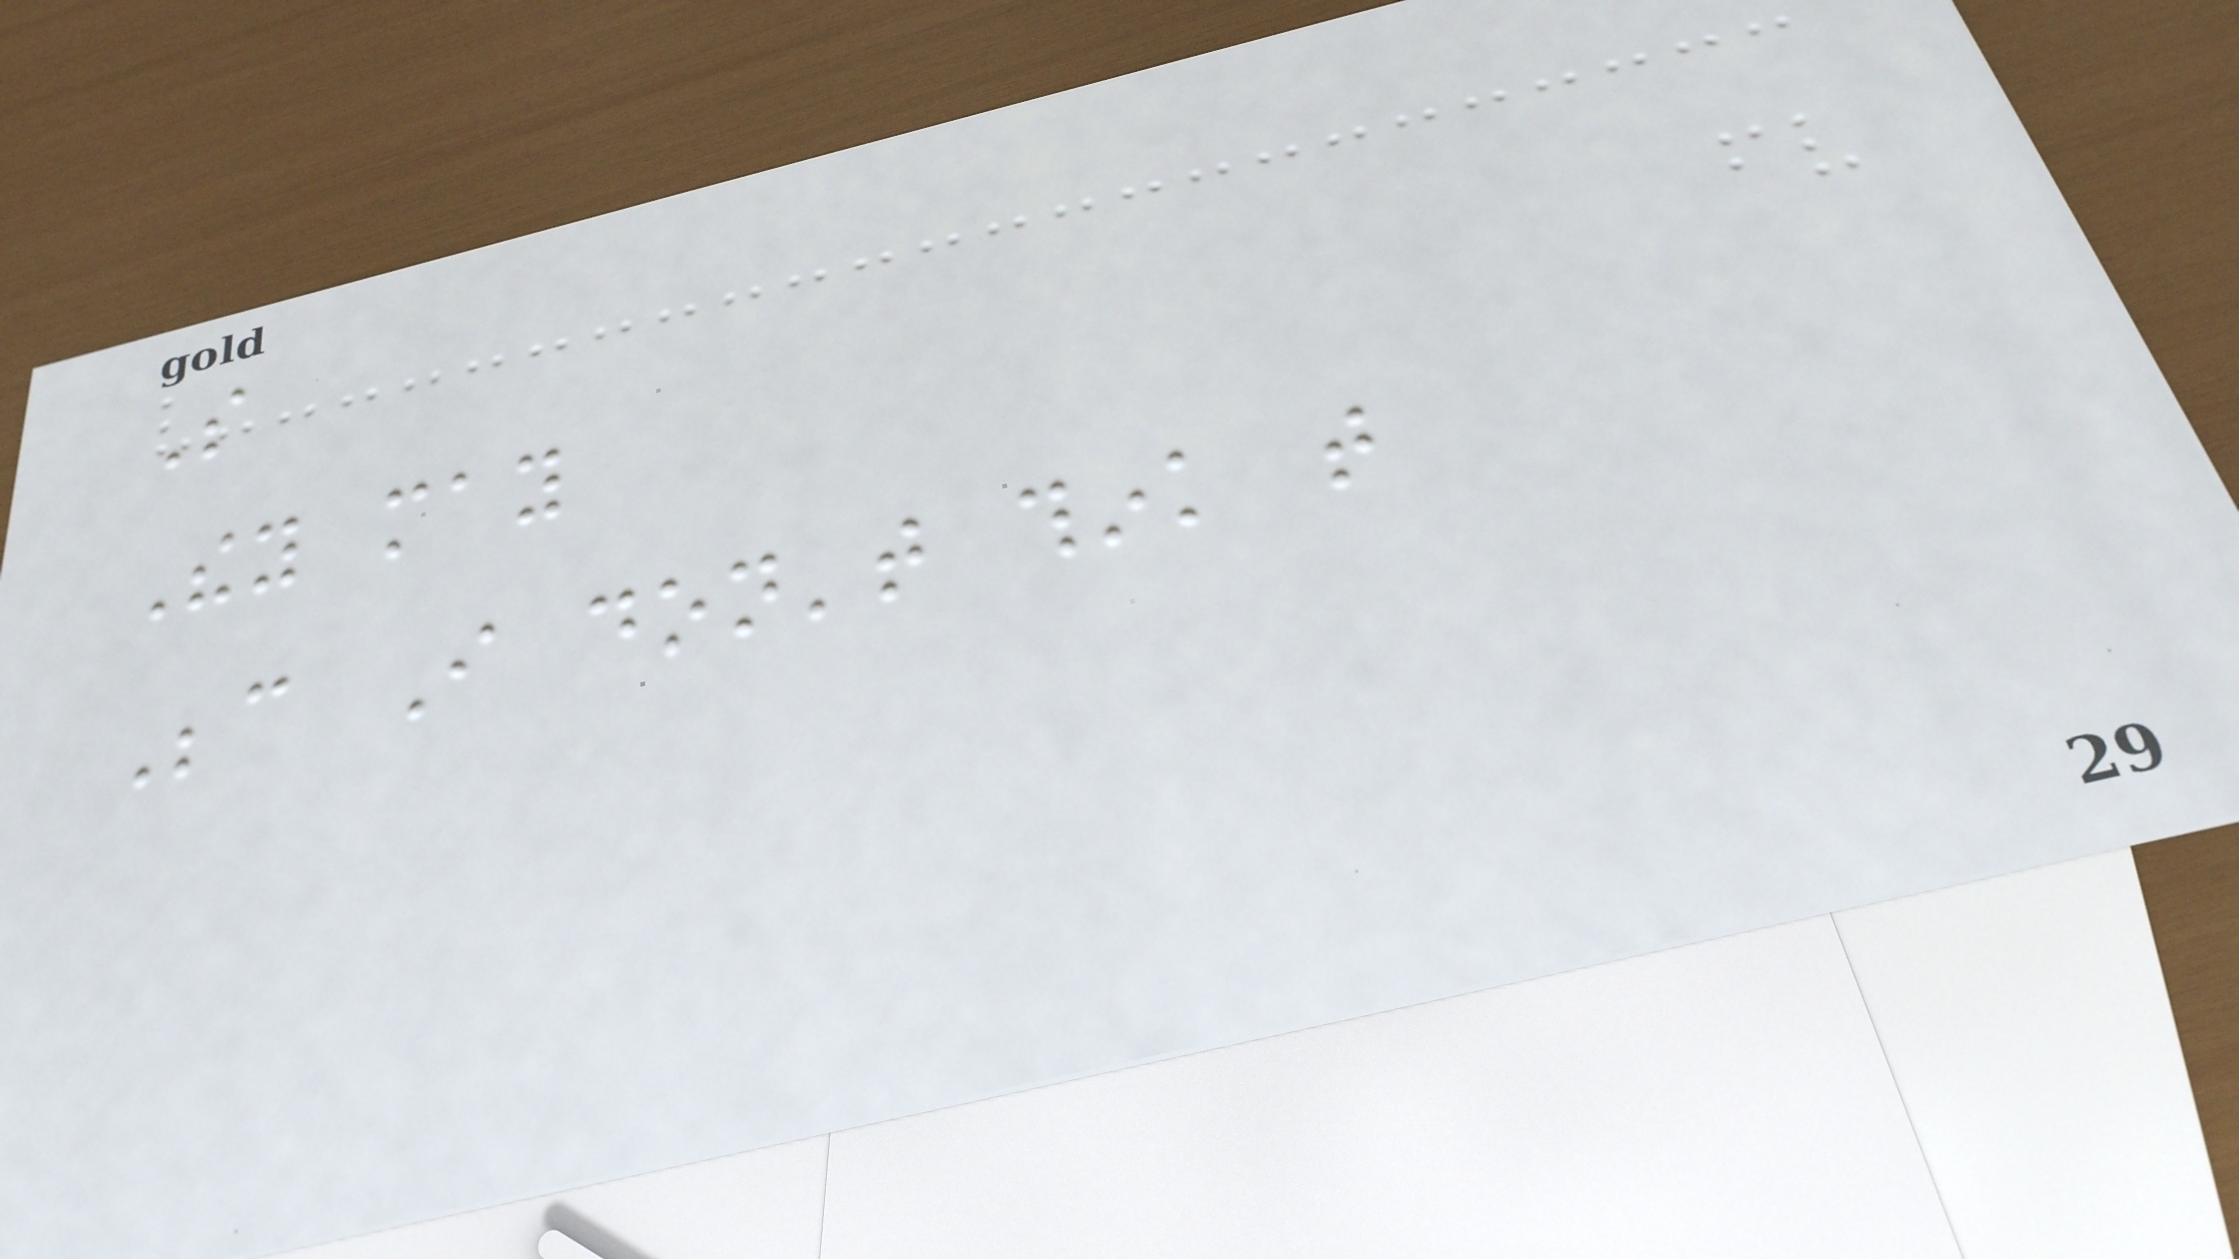So
They may
Because I don't think that
